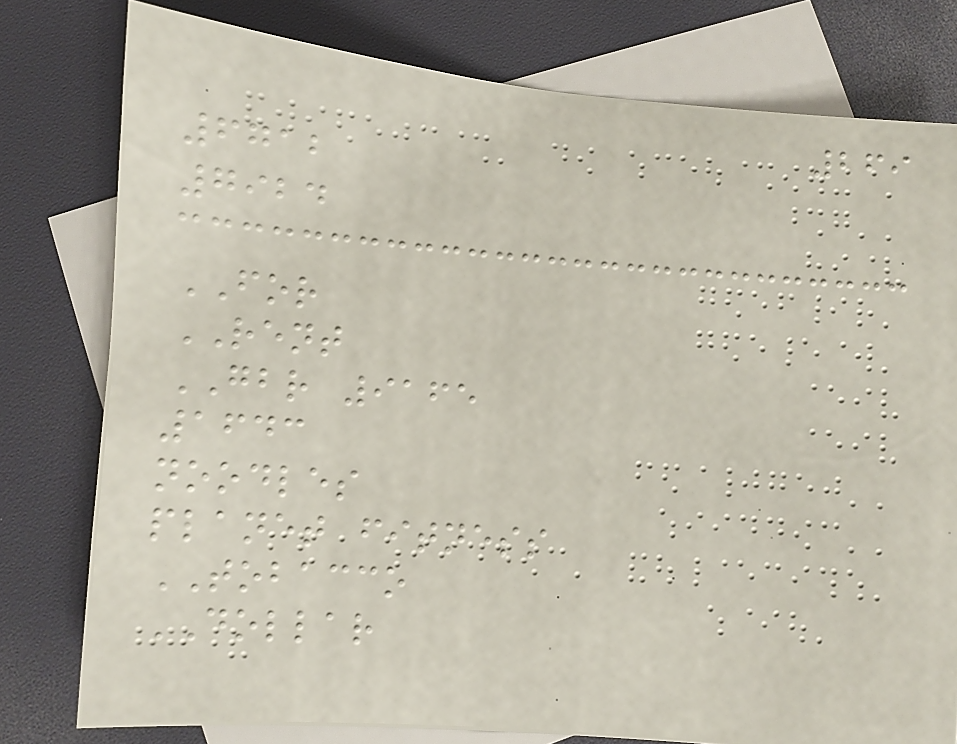269
6712
7924
FOR
RENT
GBR 9165
1643
noodles
planet fitness
TOBACCO
DOLLAR
